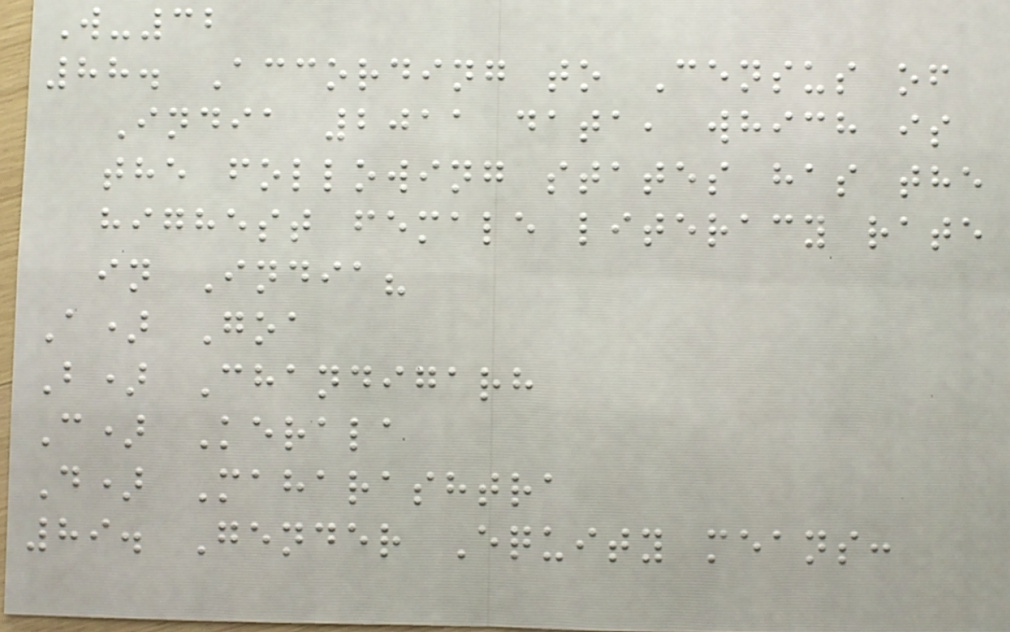W-32
88. According to Census of
India 2011 data, which is
the following states has the
highest female literacy rate
in India?
A) Goa
B) Chandigarh
C) Kerala
D) Maharashtra
89. Gender Equity means:
